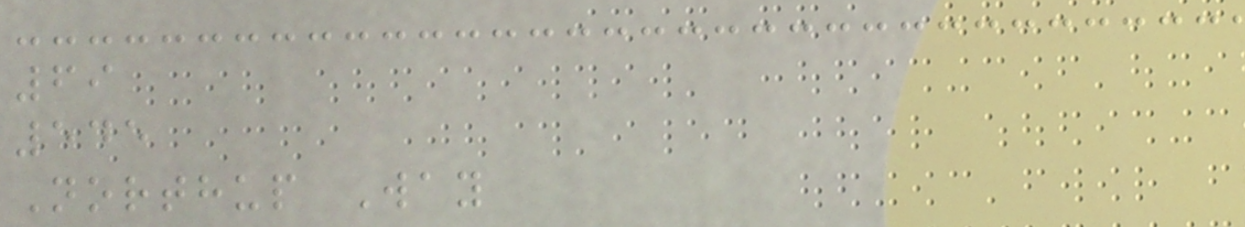69
545
Northup Way
